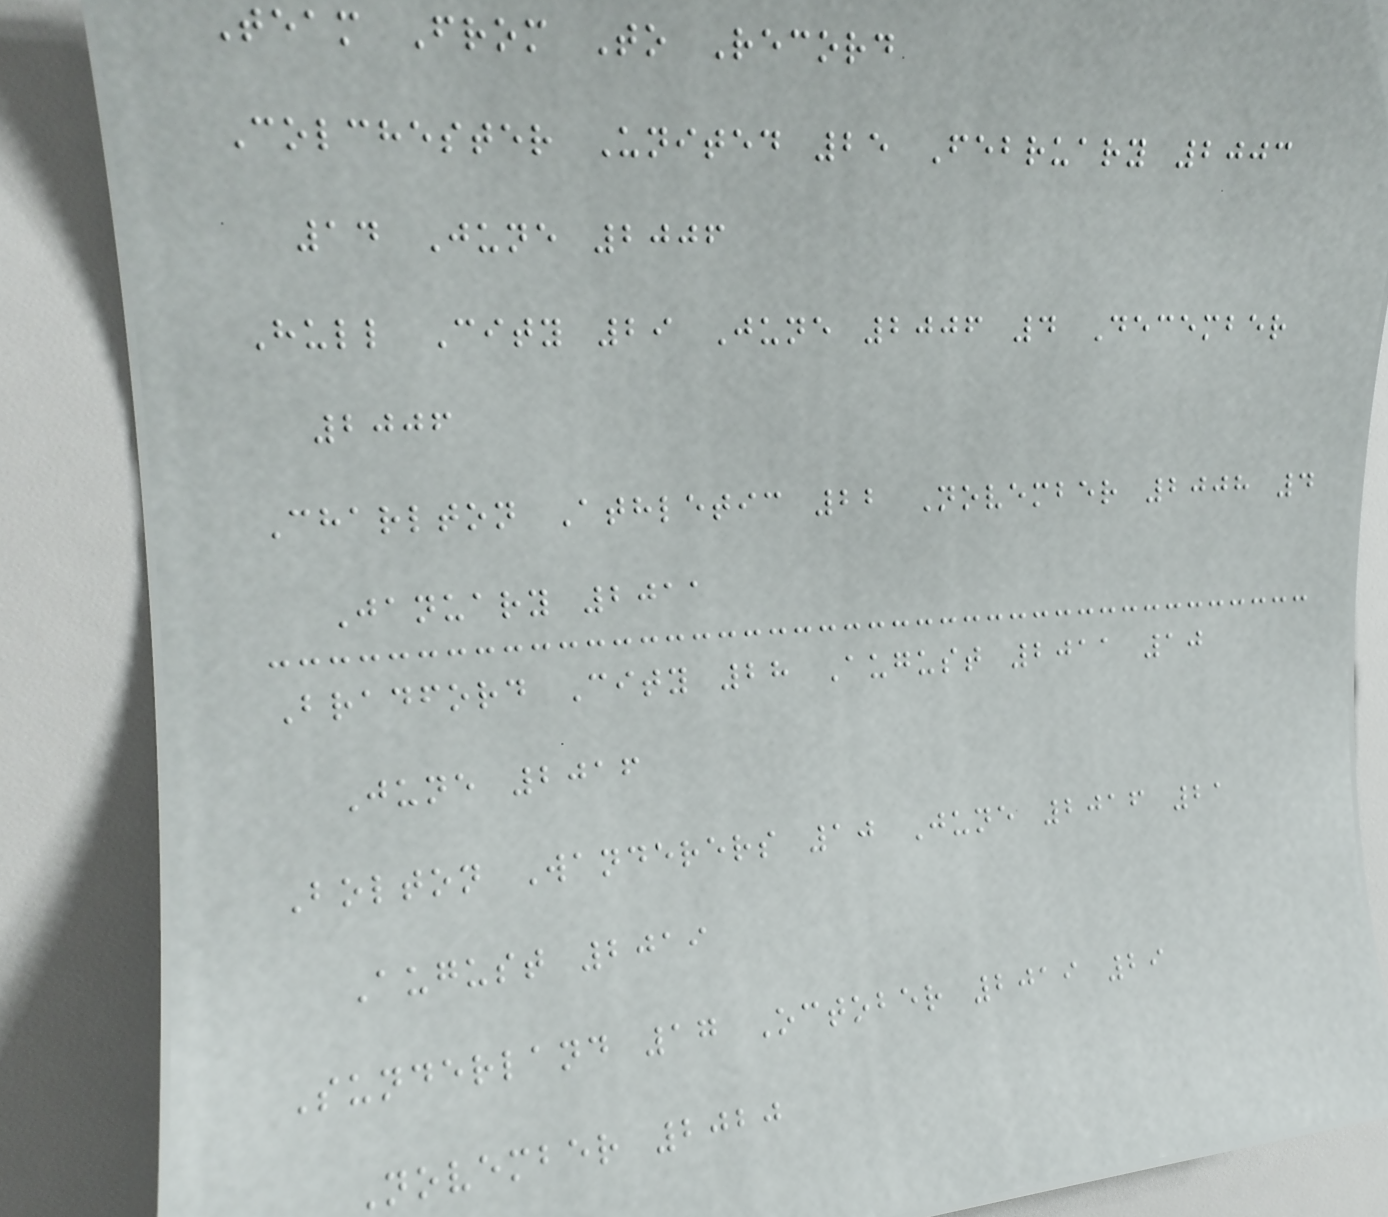Team From To Record
Colchester United 25 February 2003
14 June 2006
Hull City 29 June 2006 4 December
2006
Charlton Athletic 22 November 2008 4
January 2011
Bradford City 28 August 2011 10
June 2016
Bolton Wanderers 10 June 2016 21
August 2019
Sunderland 17 October 2019 29
November 2020
